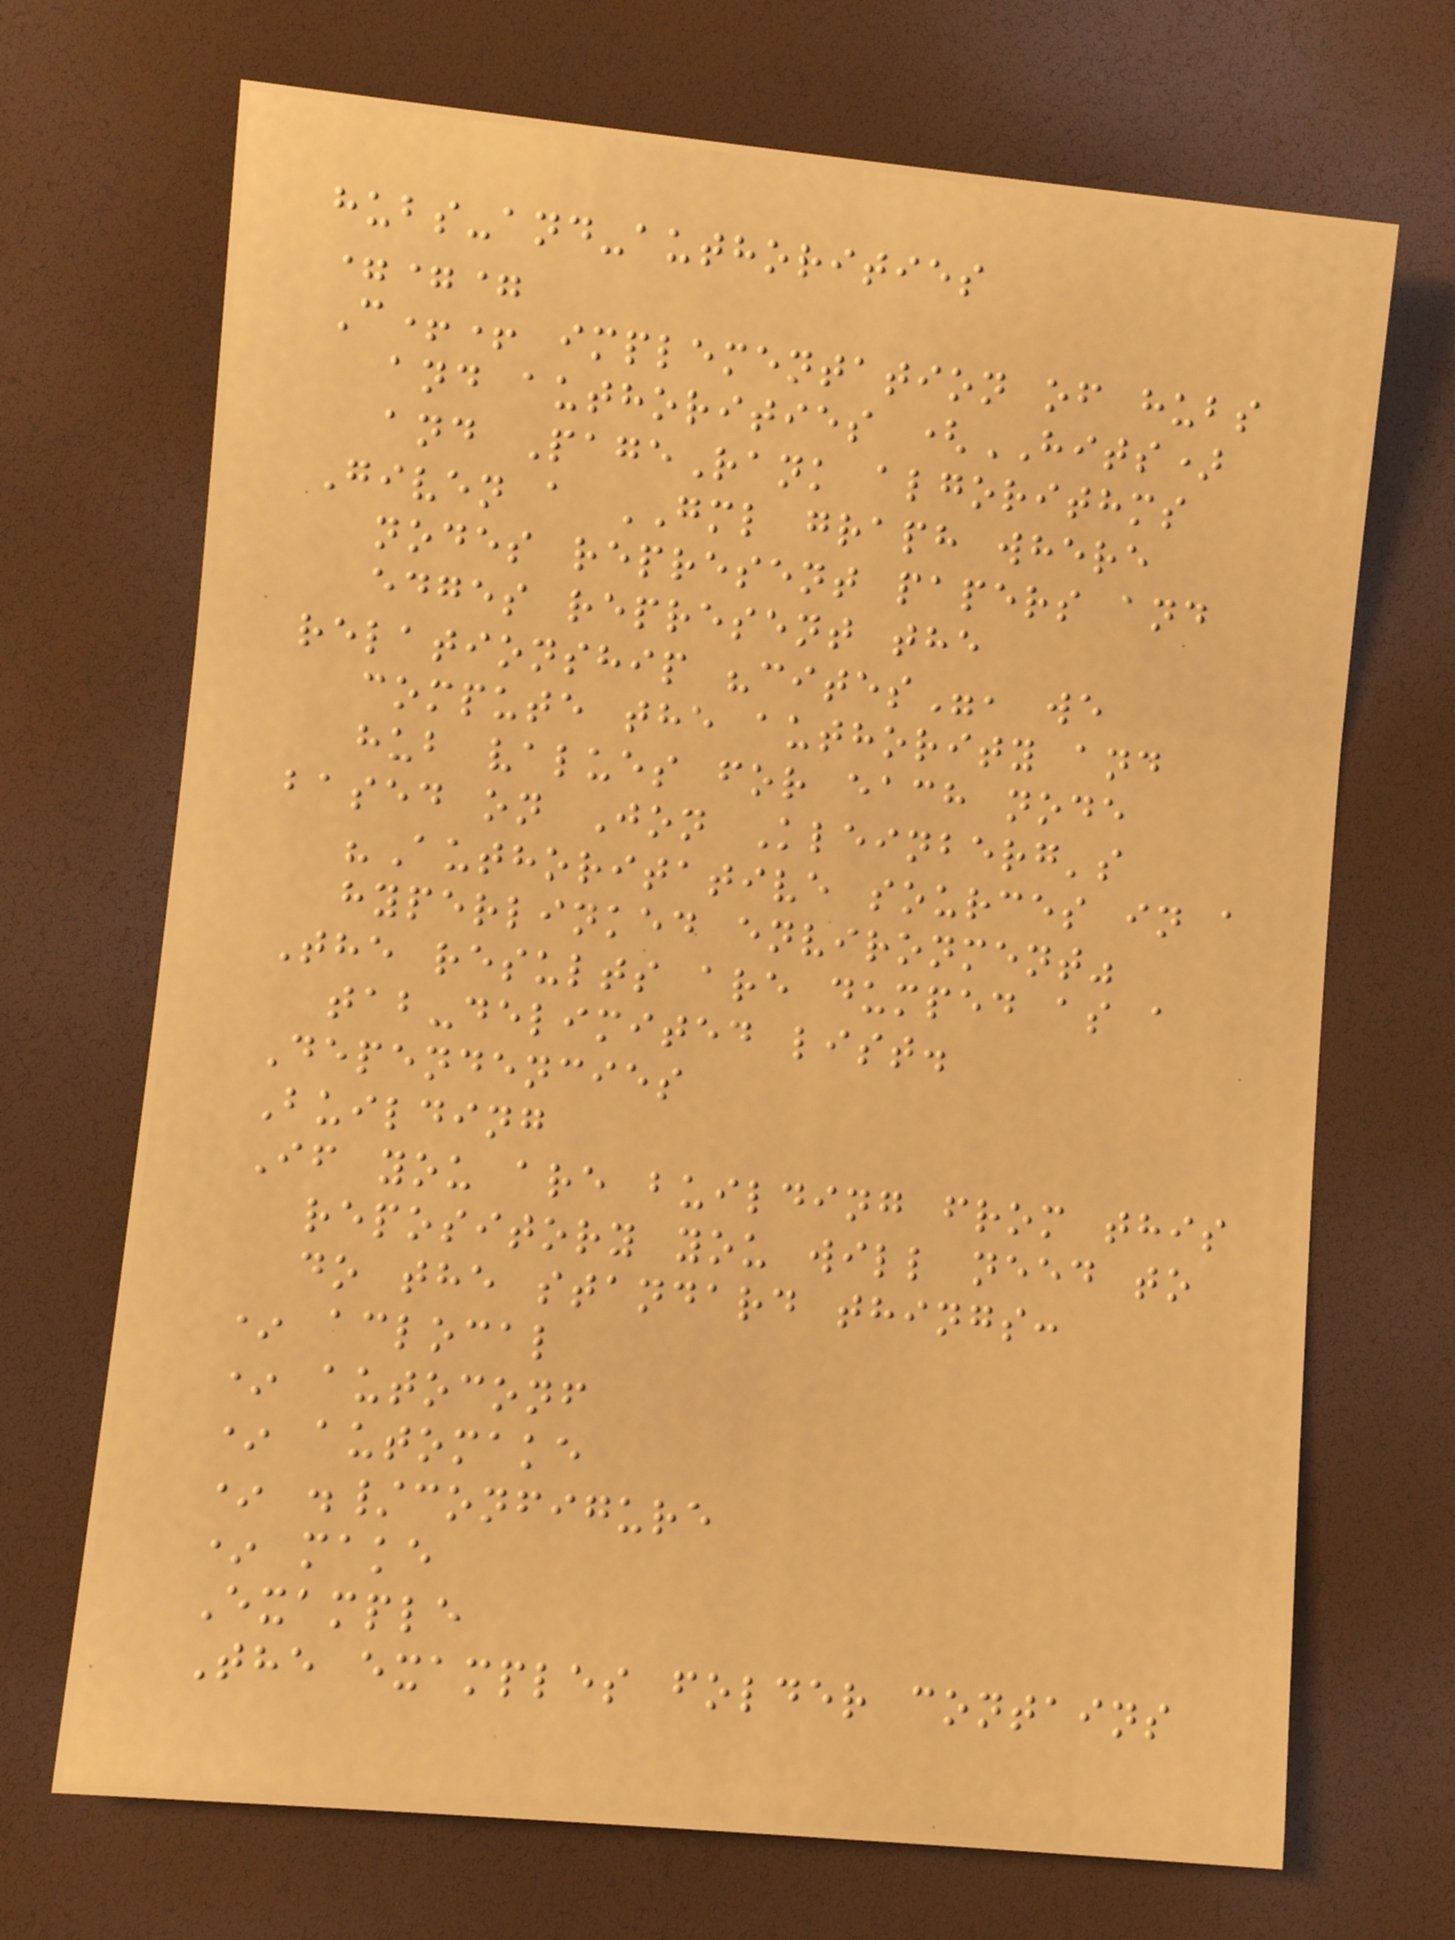hubs-and-authorities
===
C++ implementation of hubs
and authorities (HITS)
and PageRank algorithms
Given a GML graph where
nodes represent papers and
edges represent the
relationship "cites", we
compute the authority and
hub values for each node
based on Jon Kleinberg's
"Authoritative sources in a
hyperlinked environment"
The results are dumped as a
tab-delimited list.
Dependencies
Building
If you are building from this
repository you will need to
do the standard things:
* aclocal
* autoconf
* automake
* ./configure
* make
Example
The examples folder contains
